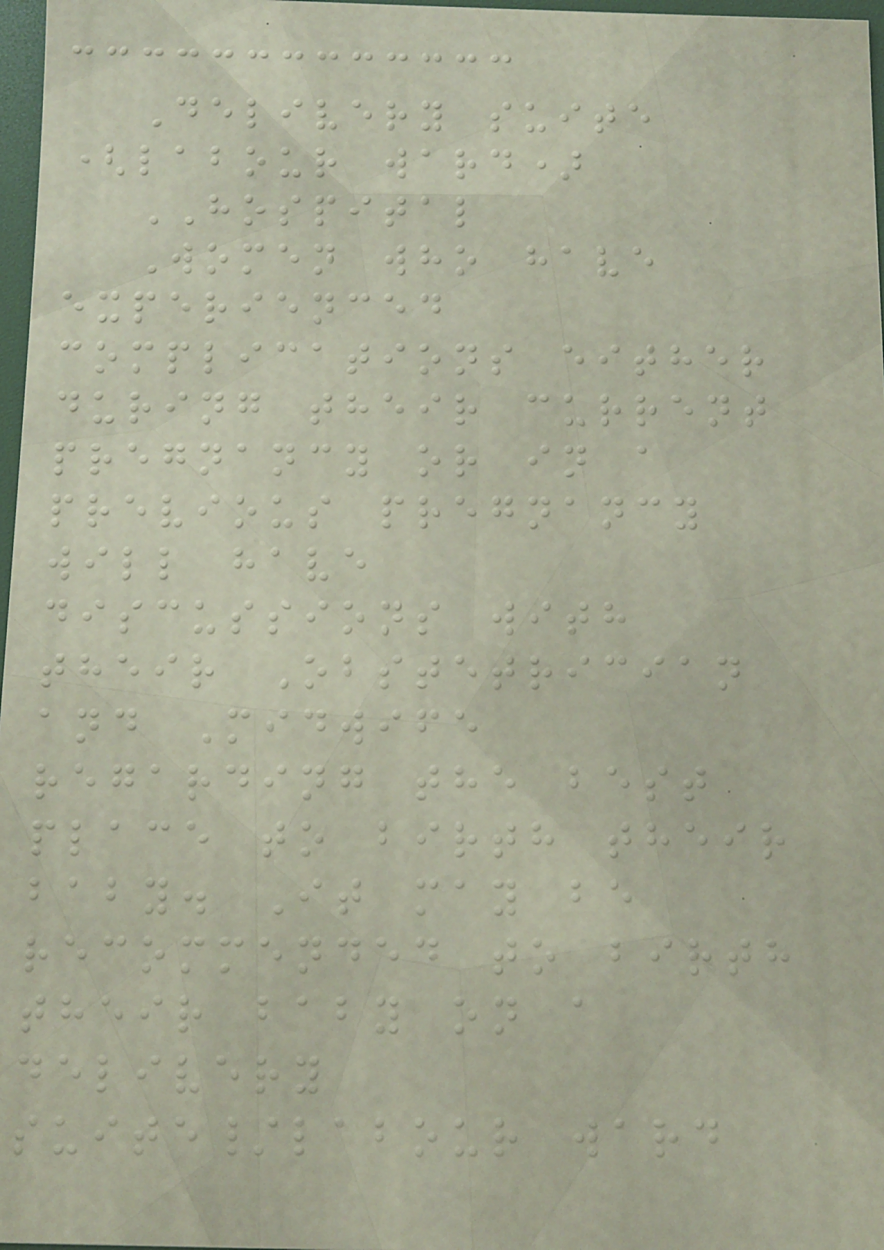Delivery suite
(labour ward)
HOSPITAL
Women who have
experienced
complications either
during their current
pregnancy or in a
previous pregnancy
will have
discussions with
their Obstetrician
and Midwife
regarding the best
place to birth their
baby. It may be
recommended to birth
their baby on a
delivery
suite/labour ward
